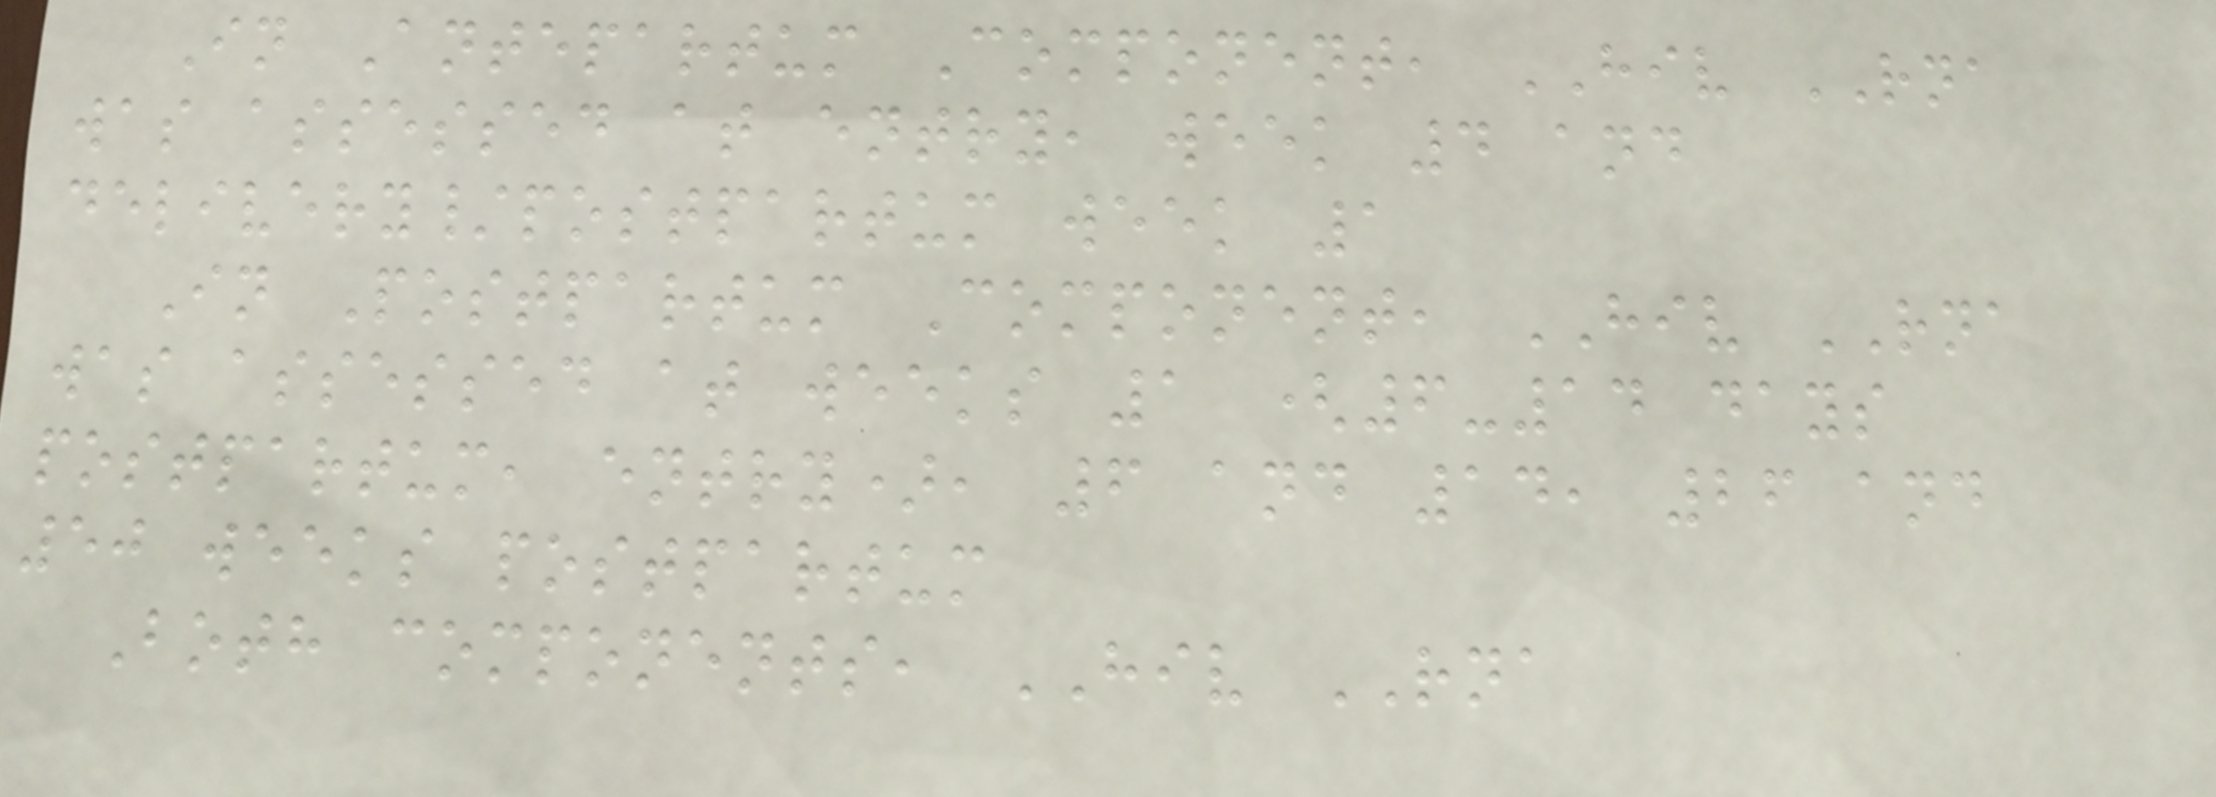In Antepartum Component, HIV RNA
was assessed at entry, week 4 and
delivery/postpartum week 1
In Postpartum Component, HIV RNA
was assessed at weeks 1 (6-14 days
postpartum, entry), 6 and 14, 26 and
50 weeks postpartum
Both components, HIV RNA
